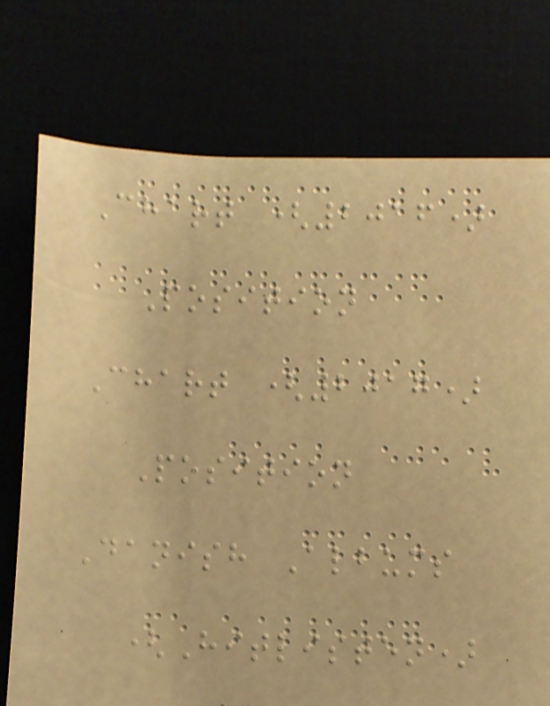Chart (2016)
Position
Chart (2017)
Position
Danish Albums
(Hitlisten)
